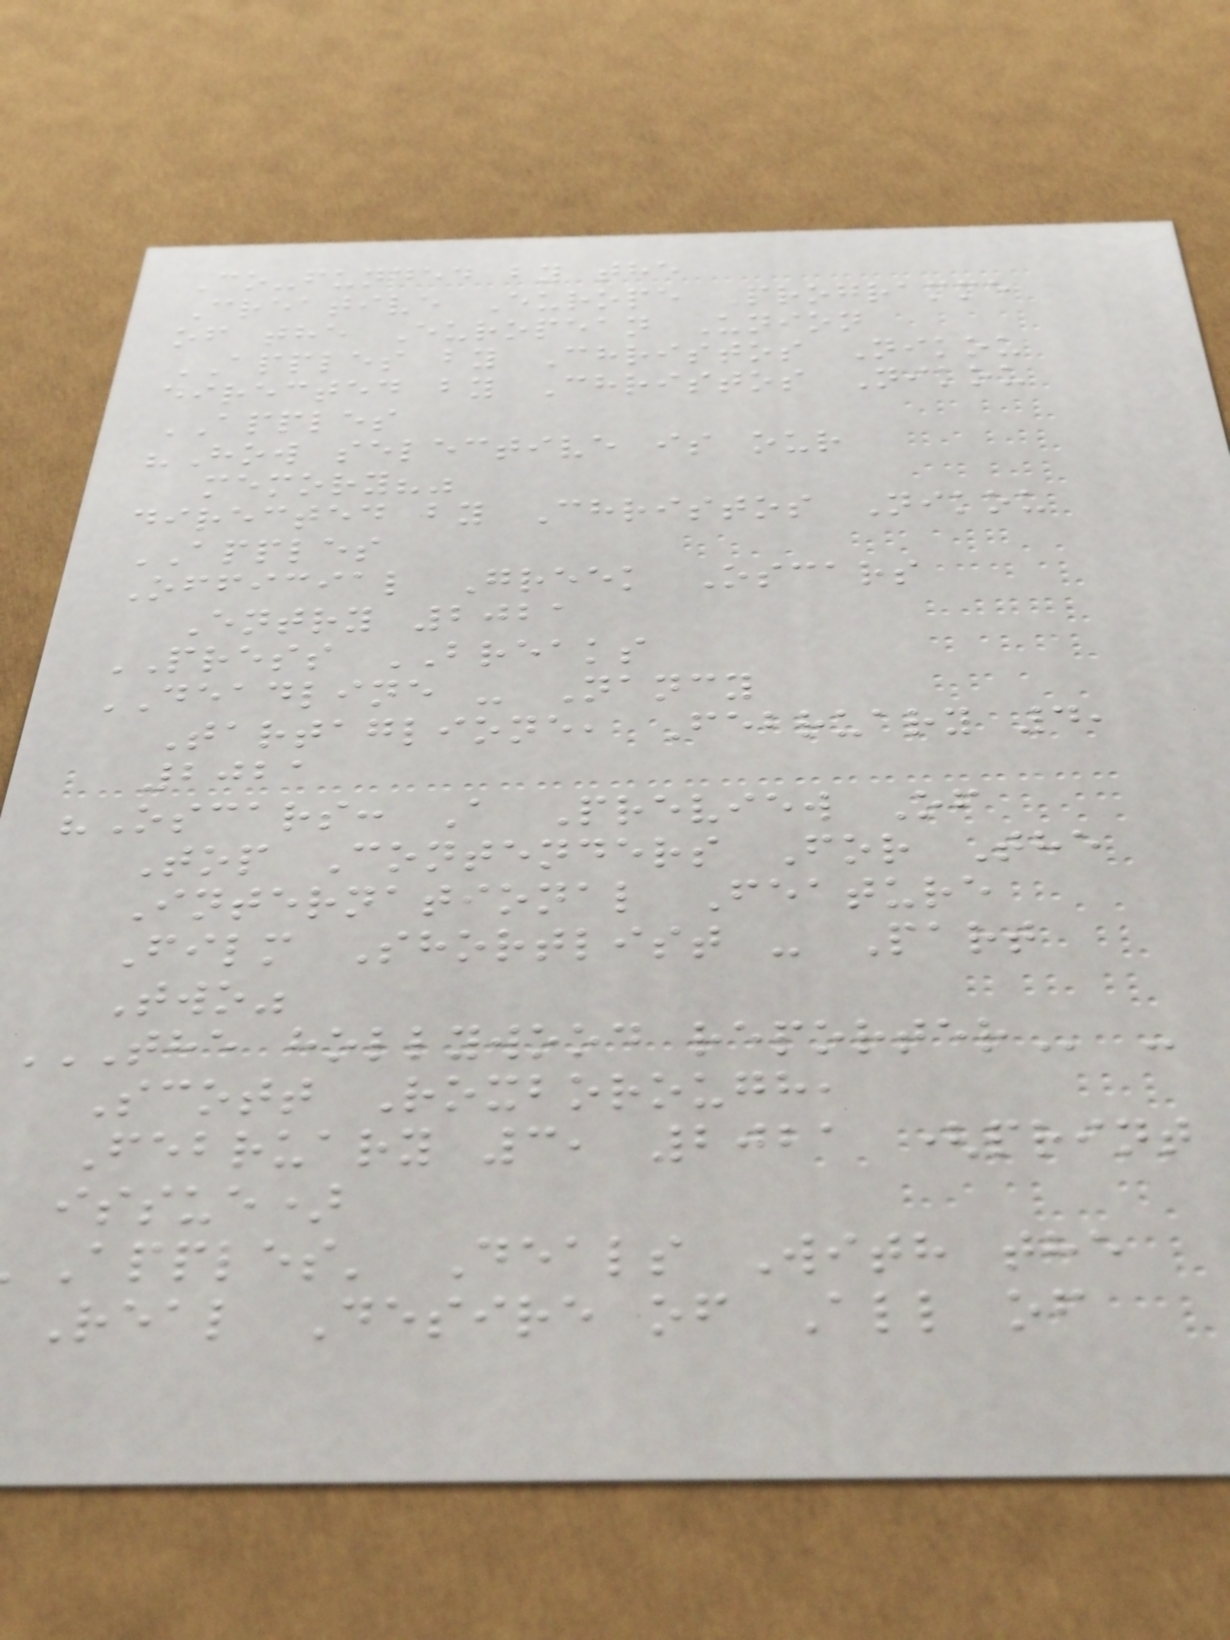Co-funded by the
Creative Europe Programme
of the European Union
APPLES by Christos Nikou
directed by Christos Nikou
APPLES
"How selective is our
memory?"
directed by Christos Nikou
APPLES
Official Greek Oscars
Entry 2021
PRESS BREAKS
DEADLINE - Nancy
Tartaglione, February 4,
2021
"Oscars: A Preview Of
Top Contenders For The
International Feature
Film Shortlist - Part
Two"
THE HOLLYWOOD REPORTER -
Scott Roxborough,
February 3, 2021 (print
issue)
Apples' Deals With the
Real Desire of All of
